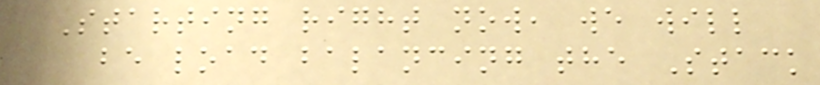Starting right now, we will
be load balancing the Stack
